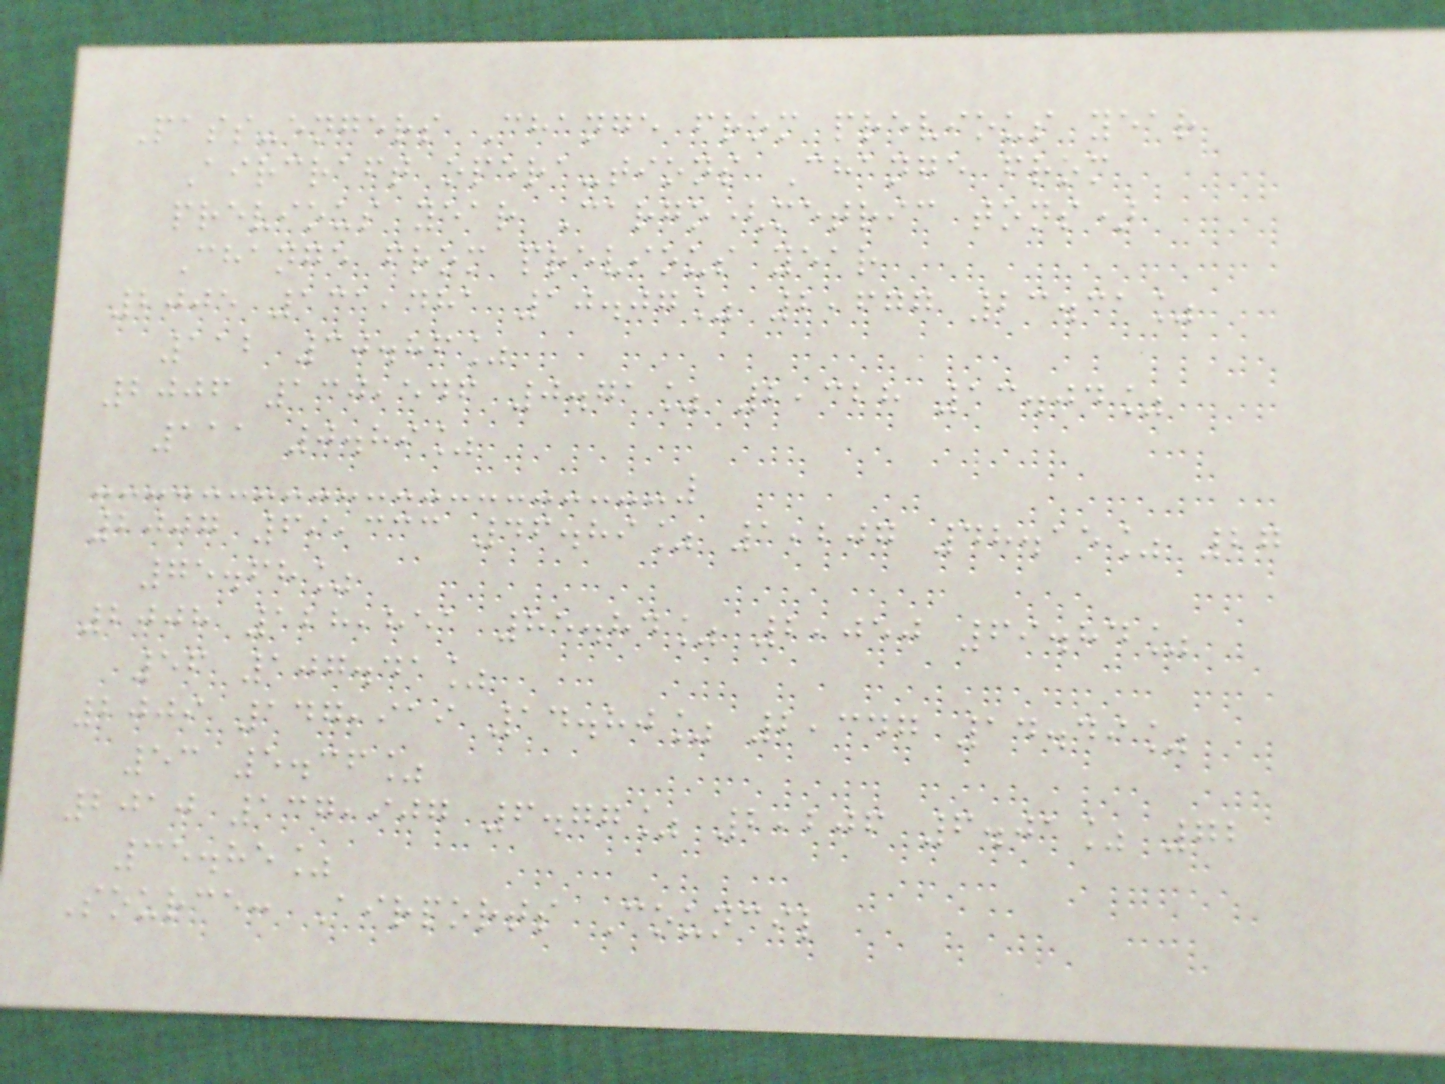Pass-engers Change from previous year
Aircraft opera-tions Change from
previous year Cargo(metric tons)
Change from previous year
2005 131,481 10.07% 2,677 23.31%
112 30.86%
2006 130,546 0.71% 2,328 13.04%
111 0.89%
2007 69,333 46.89% 1,207 48.15% 27
75.68%
2008 128,851 85.84% 2,050 69.84%
56 107.41%
2009 147,919 14.80% 2,347 14.49%
53 5.36%
2010 137,907 6.77% 2,206 6.01% 72
35.85%
Source: Airports Council
